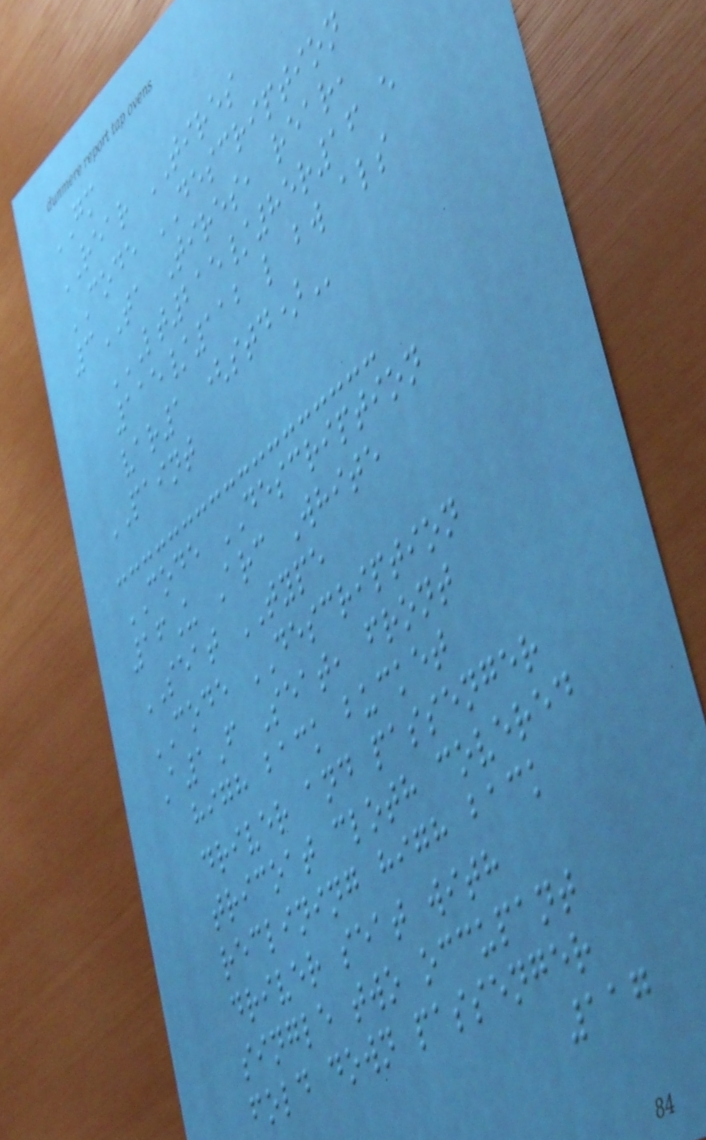GM
REAR TIRES
CODE DESCRIPTION
3TA Tires, rear,
LT215/85R16 E
115/112 L BW ALS
VAR1 (STD)
PAINT
CODE DESCRIPTION
16U Arc White
SEAT TYPE
CODE DESCRIPTION
A1F Seat, front
high back bucket
driver and passenger
tricoat cloth covered
reclining high back
driver seat with
single two occupant
fold down passenger
117
